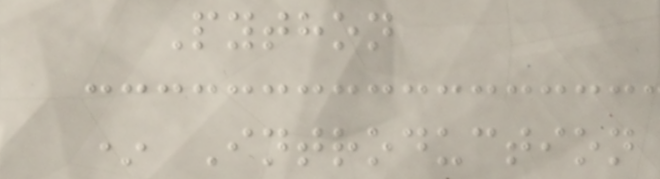Python
* Introduction
